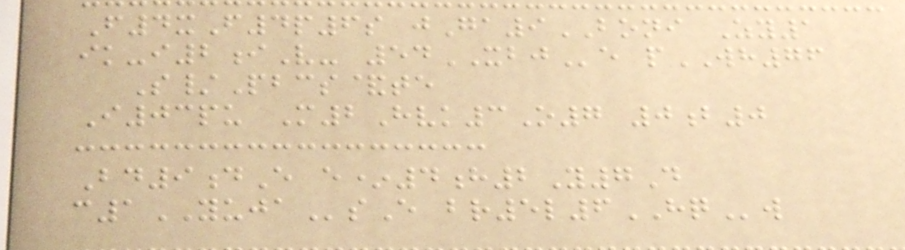F4xF4p6s jGa9BONI Zy1
ik-i2iV- 54XBJe pWH76
S/Pbcs&te
I03pu M2Hvk3O7 0b0
Bd9dE e*4h2Y7D
c1YUJAsE br5l6HQw
